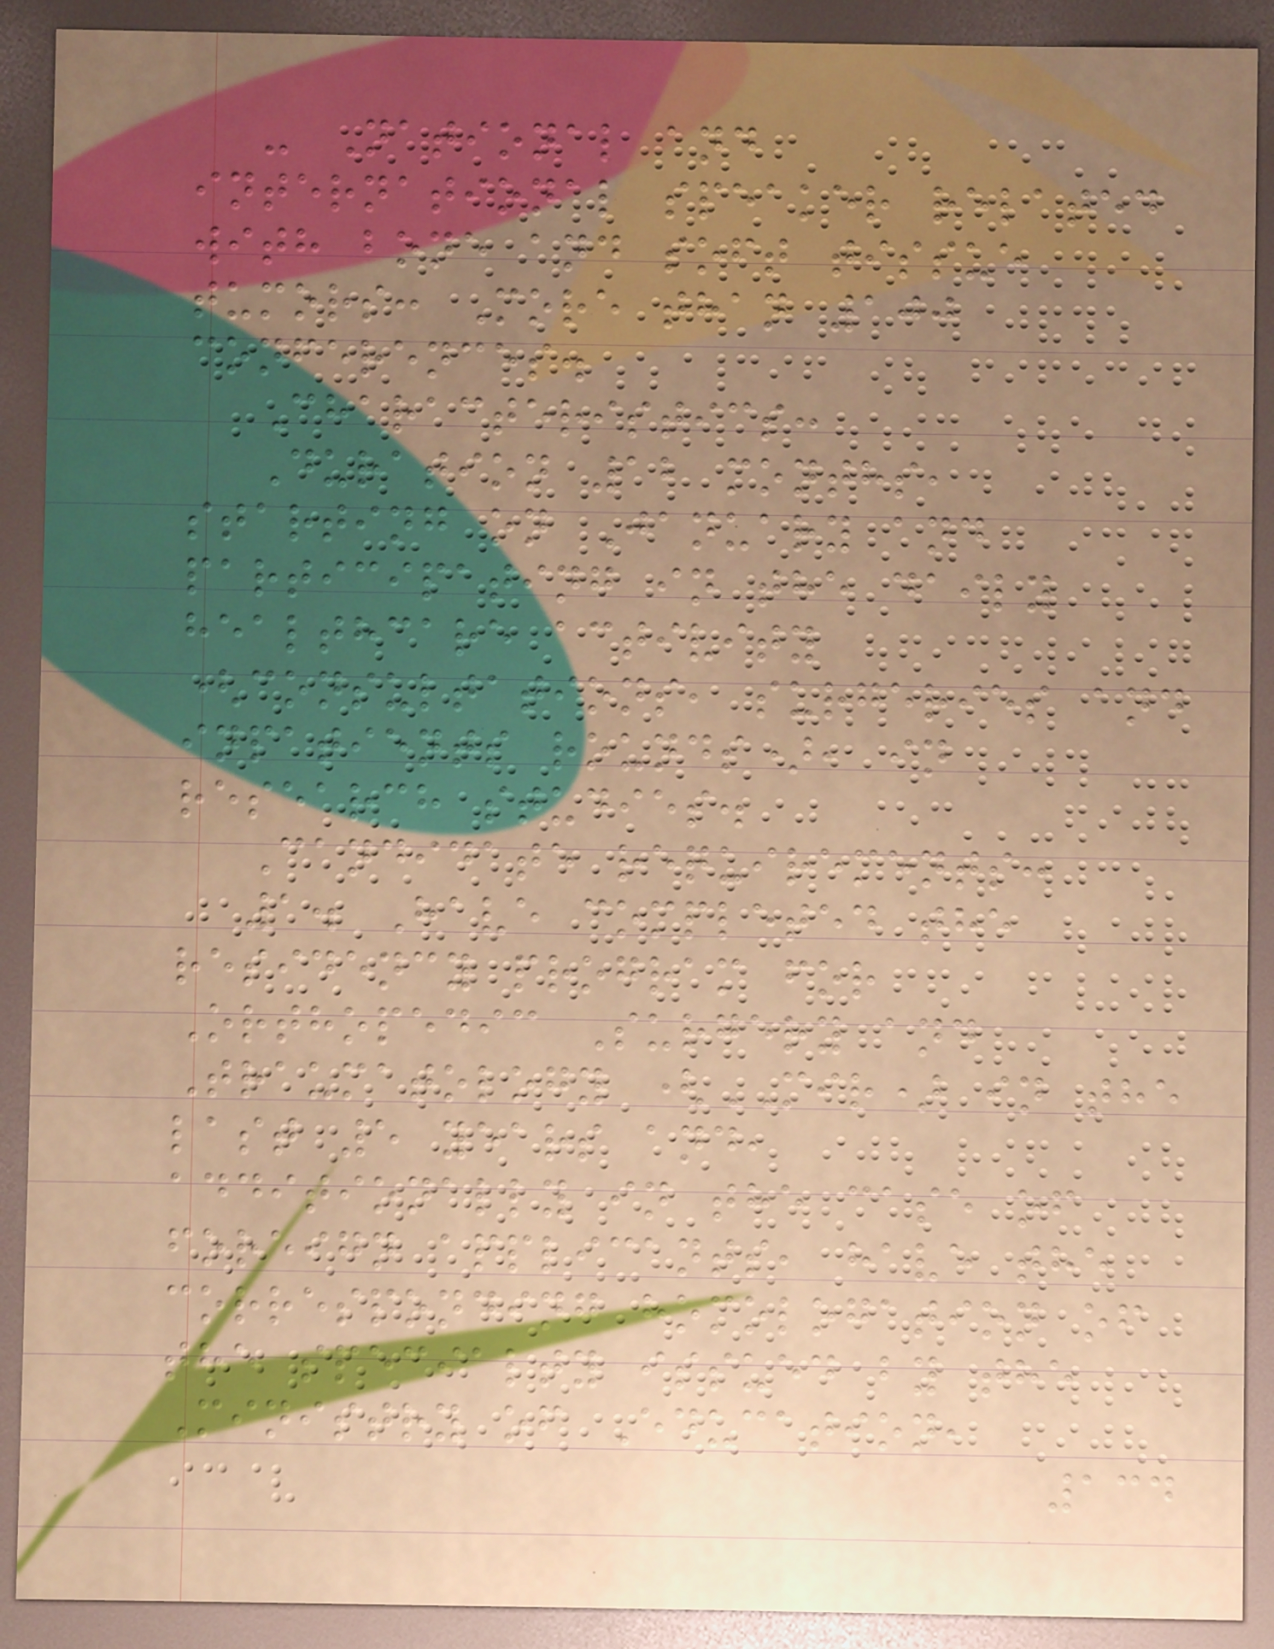- National and
international speaker related
with bone and soft tissue
tumors: More than 100
conferences.
Characteristics:
Duration 12 months,
starting on January and
participating in the daily
healthcare activity
(consultations, surgeries and
inpatients rounds), in
research studies.
Candidate requirements:
1. Have completed the
residency program for
Orthopedic Surgery and
Traumatology (MIR) in the
last 5 years and,
additionally in the case of
foreign applicants, have the
corresponding homologation of
the specialty issued by the
Ministry of Education,
134
